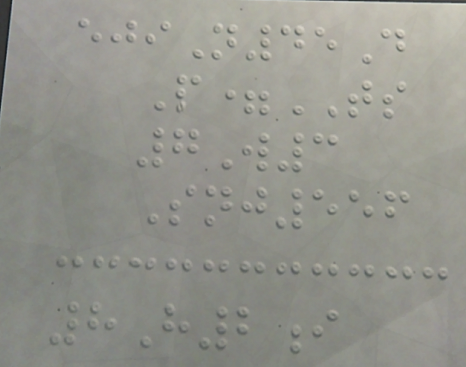ejiN45D
P=TS
7W3
Snj556
8H2i
